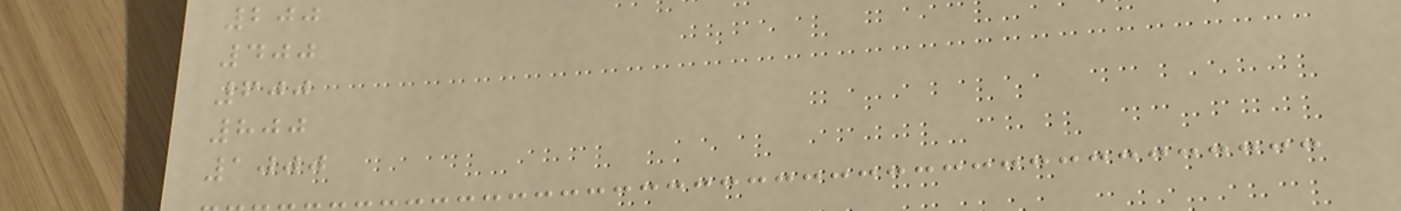200
400
600
800
1000
